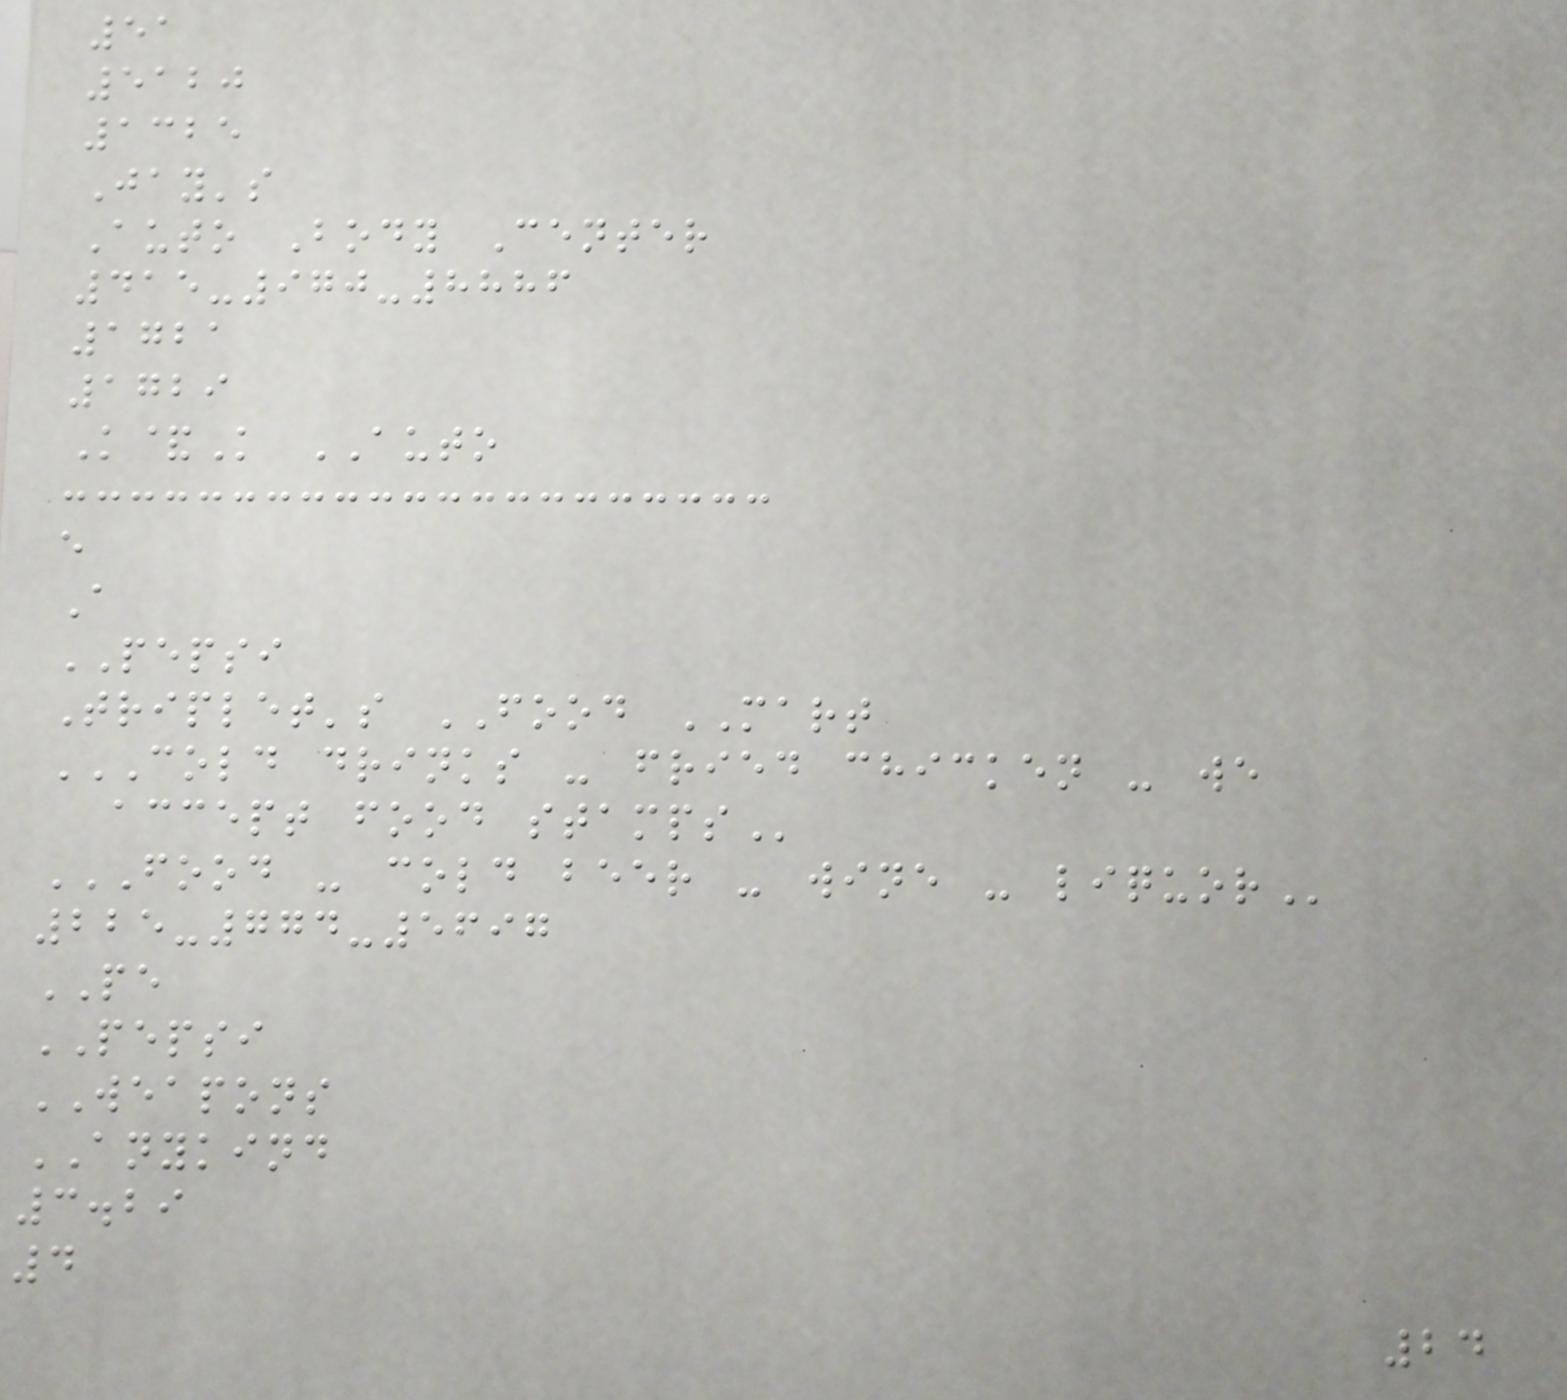51
5120
1325
Jay's
Auto Body Center
415-970-8886
1721
1729
K&K AUTO
e
A
PEPSI
Triplet's FOOD MART
COLD DRINKS - FRIED CHICKEN - WE
ACCEPT FOOD STAMPS
FOOD - COLD BEER - WINE - LIQUOR
225-774-5697
PE
PEPSI
WEAPONS
ANYKIND
3.29
4
24
